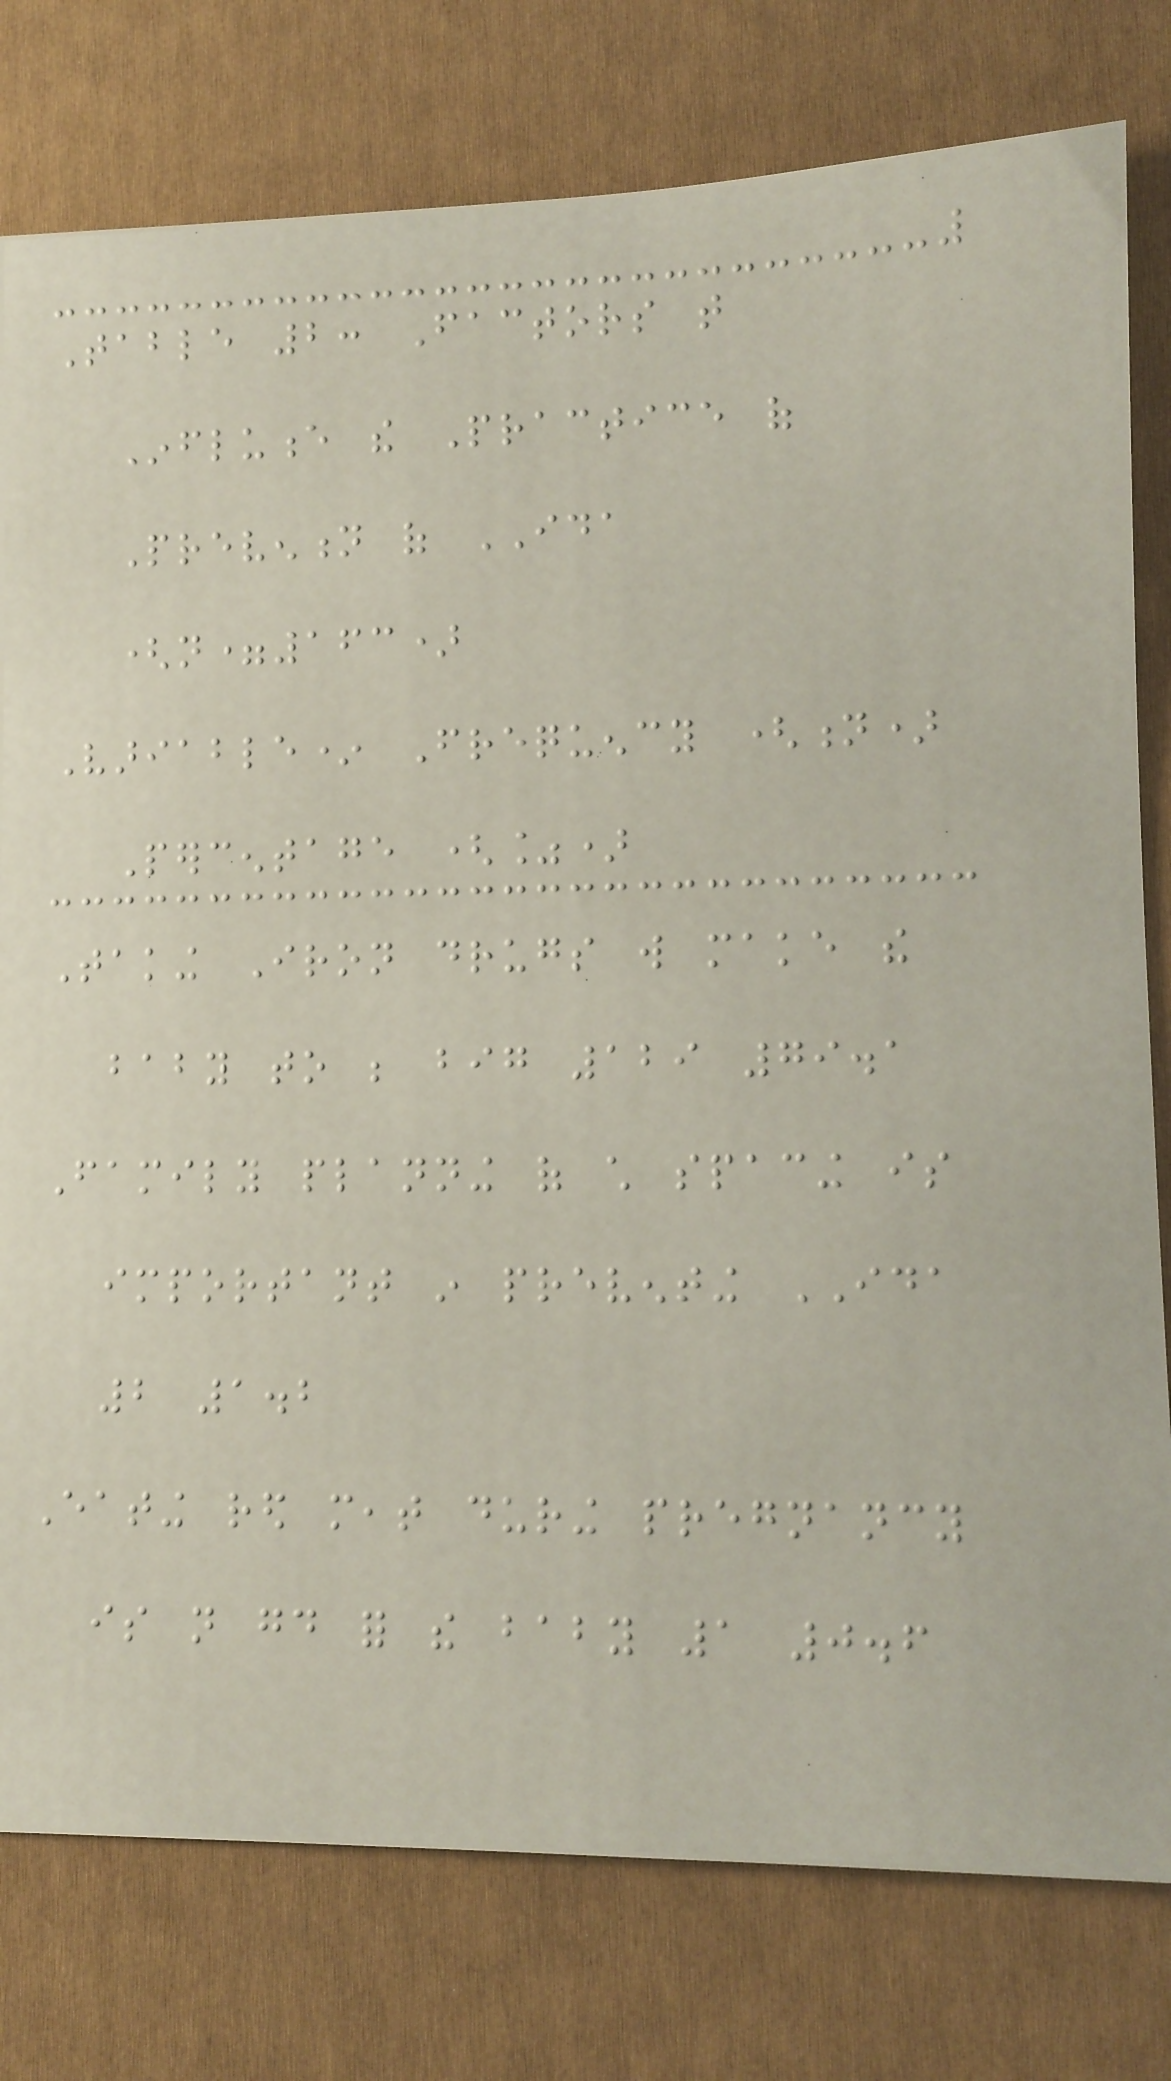Table 2: Factors that
Influence the Practice of
Prevention of IDA
(n=163)
Variable* Frequency (n)
Percentage (%)
Taking Iron drugs will make the
baby to be big 129 79.1
Family planning of child spacing is
important in preventing IDA
2 1.2
Eating red meat during pregnancy
is not good for the baby 1 0.6
